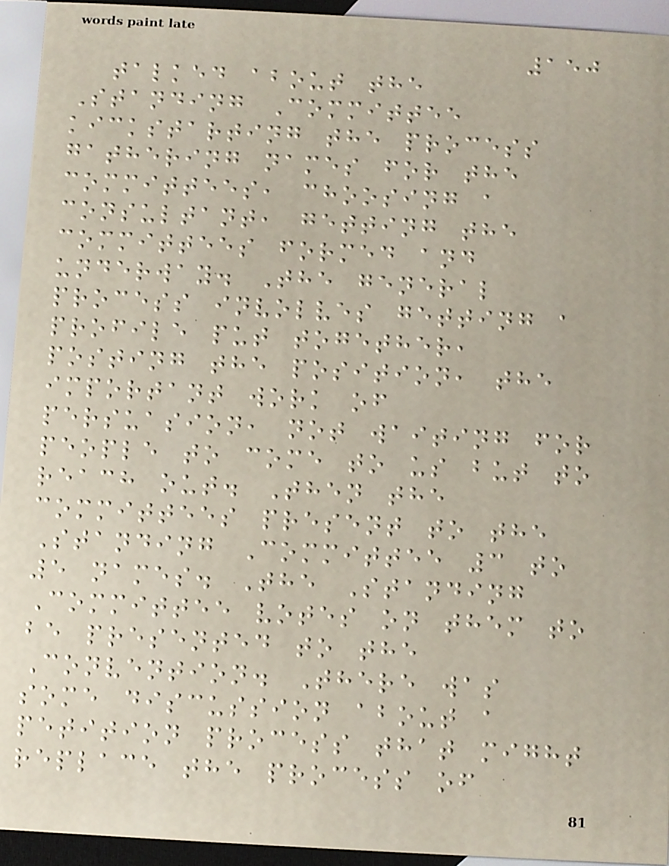150
talked about the
Standing Committee
kickstarting the process
gathering names for the
committees, choosing a
consultant, getting the
committees formed and
underway. The general
process involves getting a
profile put together,
posting the position, the
important work of
persuasion, not waiting for
people to come to us but to
reach out. Then the
committees present to the
Standing Committee 3 to
5 names. The Standing
Committee votes on them to
be presented to the
Convention. There was
some discussion about a
petition process that might
replace the process of
